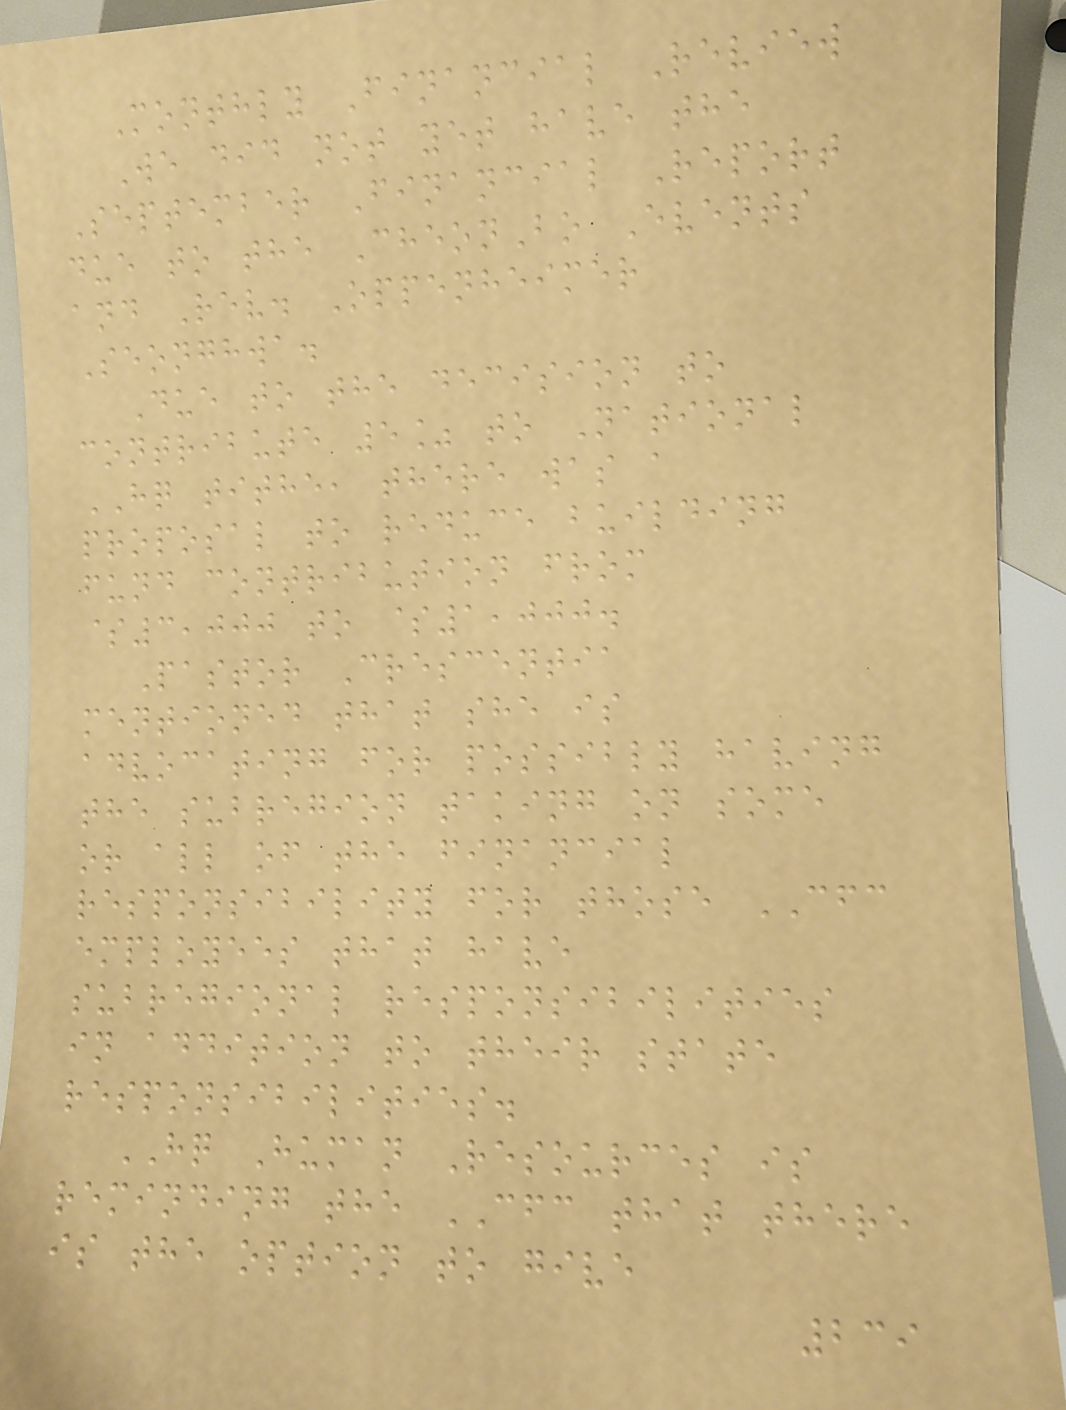Monthly Financial Review
We did not yet have the
September Financial Report
due to the CheonBo Events
and Rev. Oppenheimer
Seonghwa.
Due to the decision to
contribute 5% to National
HQ tithe, there was a
proposal to reduce building
fund contribution from
$3,000 to $1,000.
Pastor Crescentia
mentioned that she is
advocating for possibly having
the subregion taking on some
or all of the financial
responsibility for those CFC
employees that have
subregional responsibilities
in addition to their state
responsibilities.
HQ Human Resources is
reminding the CFC that there
is the option to give
239
